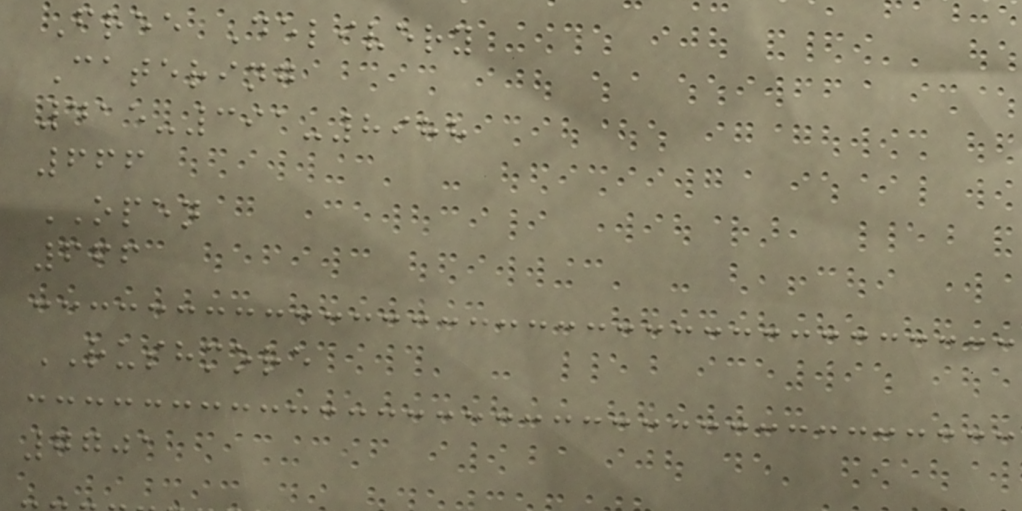Free Delivery
Catering
415-391-8988
666
OPEN
666
RUSHMORE
7701
